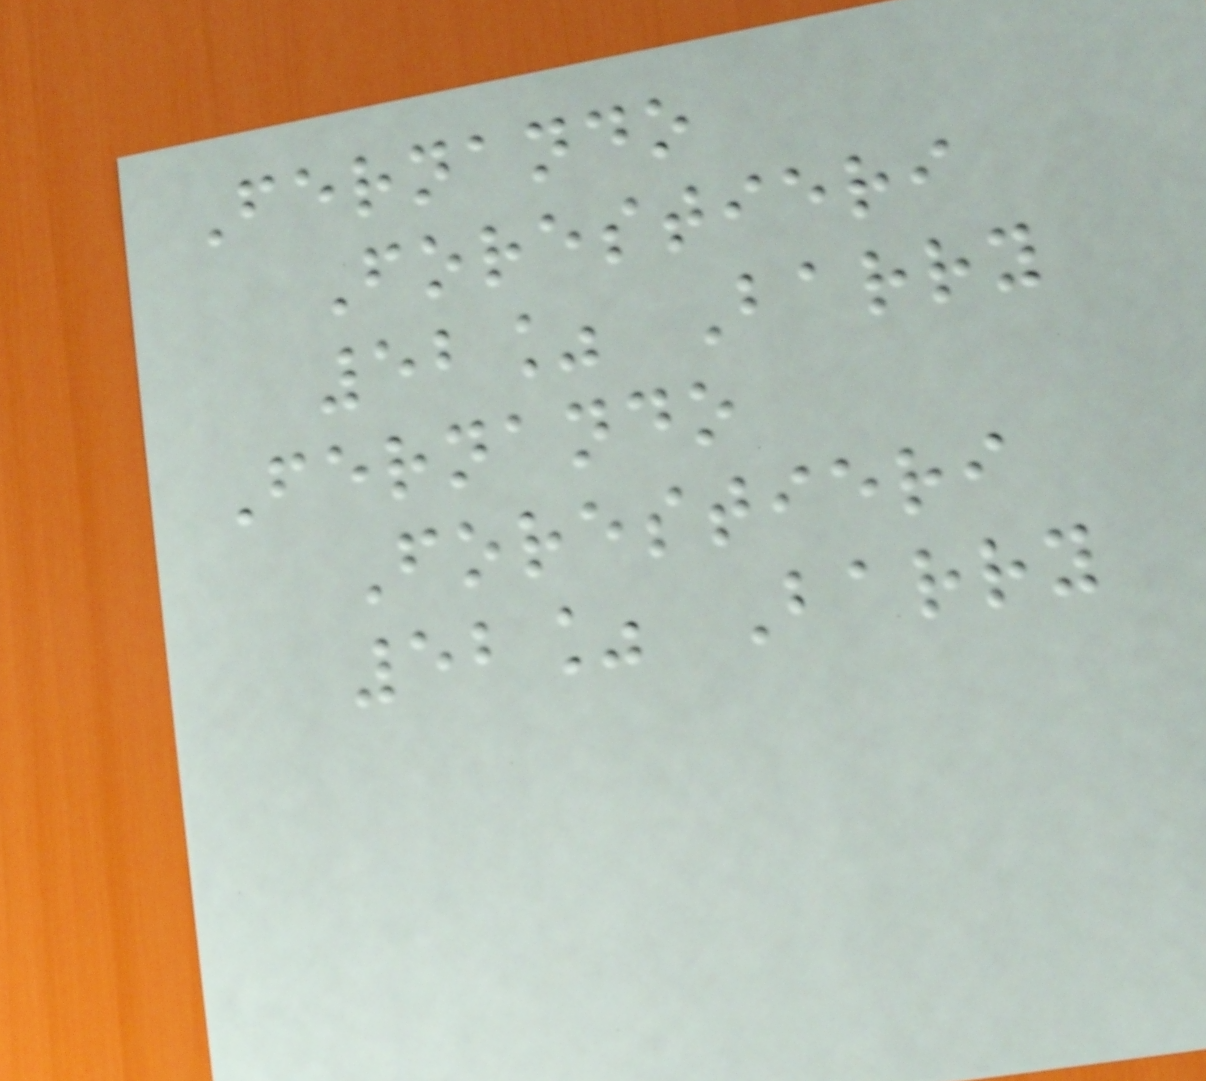Fernando
Forestieri
52% Barry
Fernando
Forestieri
52% Barry
